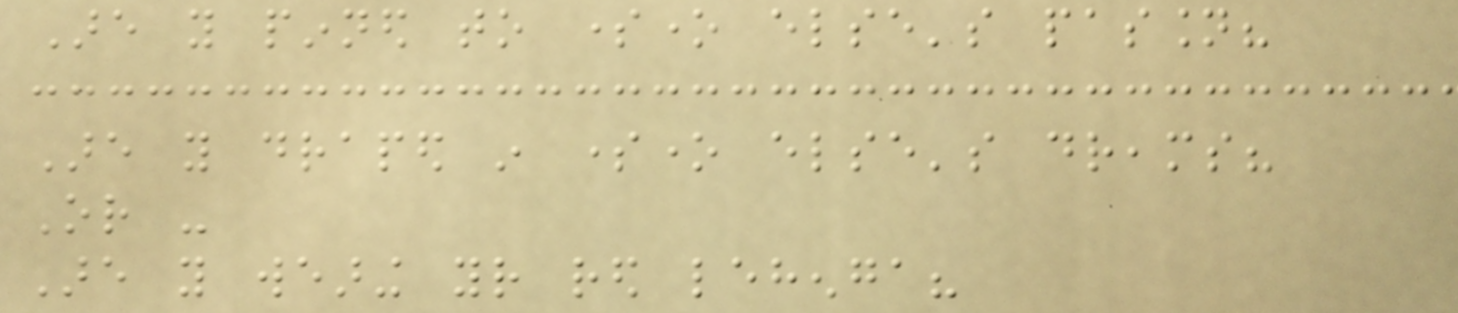Are you pinned to someone else's passion?
Are you draped in someone else's dreams?
Or -
Are you wearing your red lehenga?
